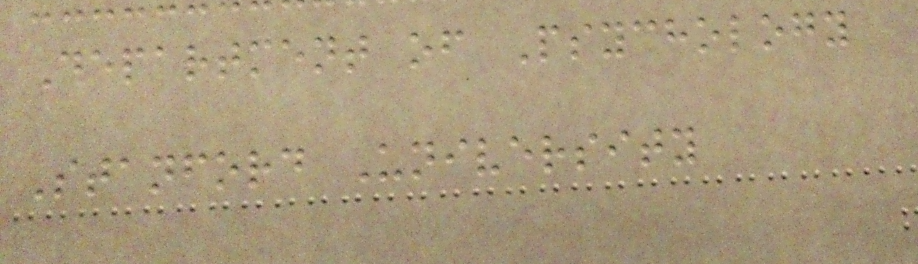Department of Psychology
Stanford University
